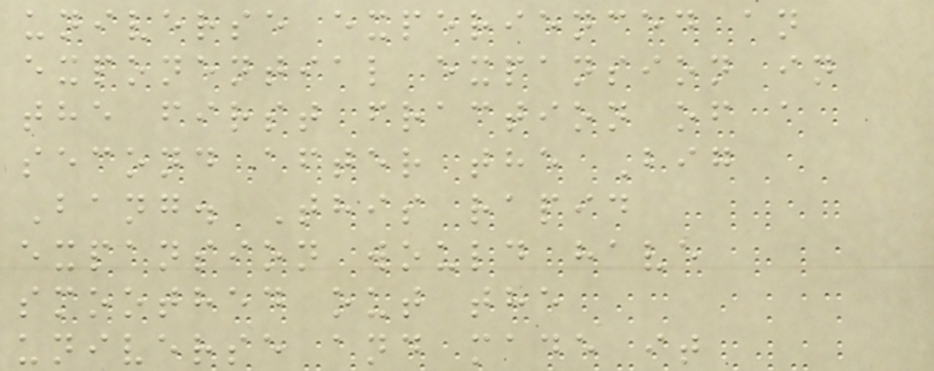universe experienced an
exponential expansion in
the first fraction of a
second after the Big
Bang. This rapid
expansion would have
smoothed out the
universe and made it
